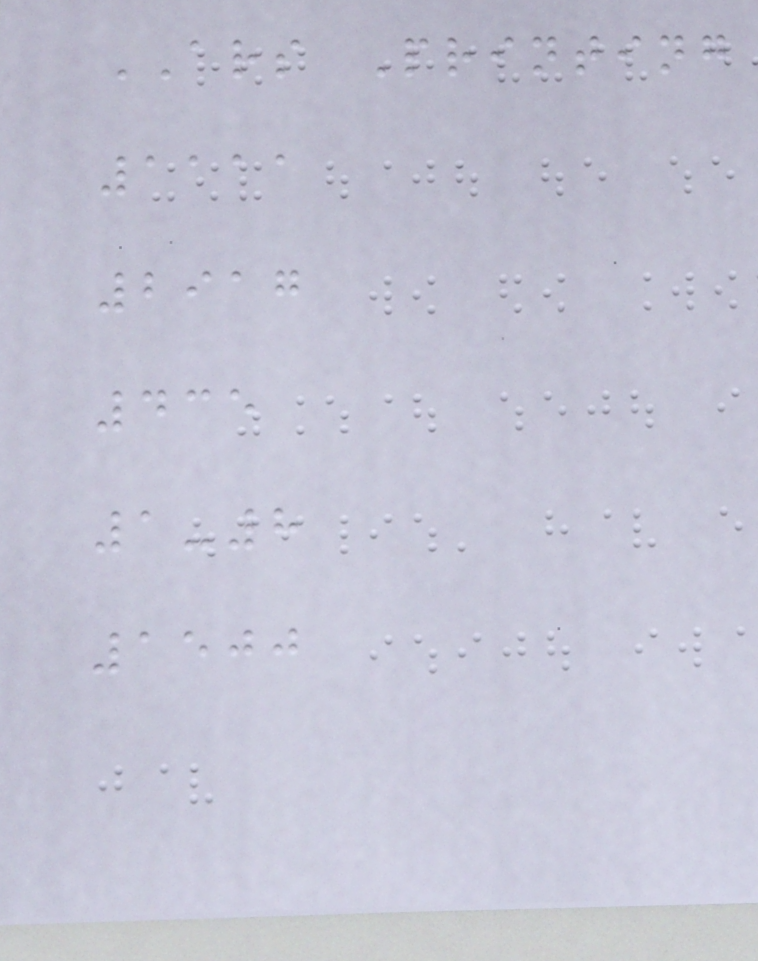ARS Printing
1111
2917
435
1-8
1500
